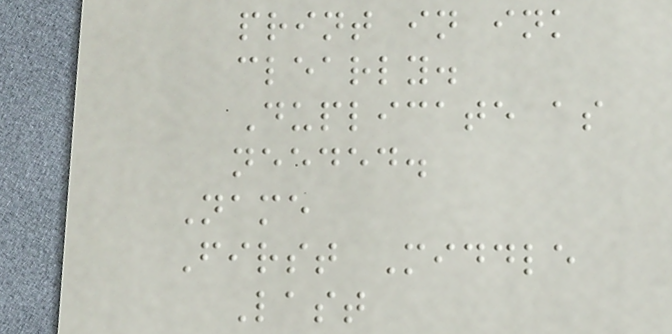print in ink
clearly.
Duplicate as
needed.
Name
First Middle
Last
